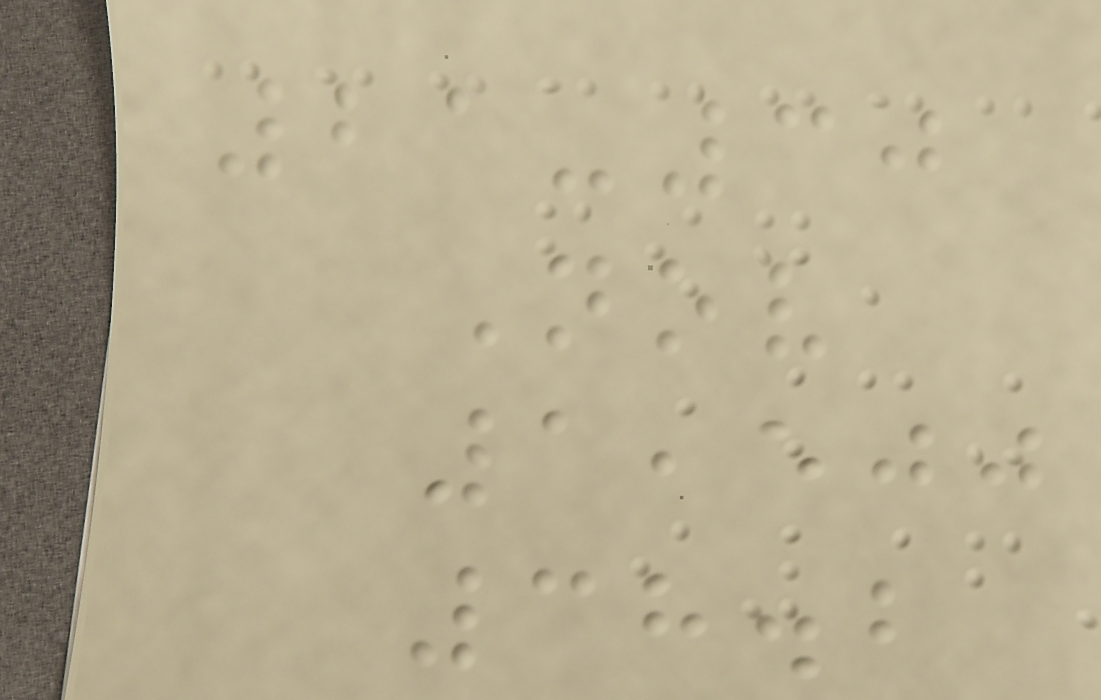21-30
Nov
1,500
38.2
